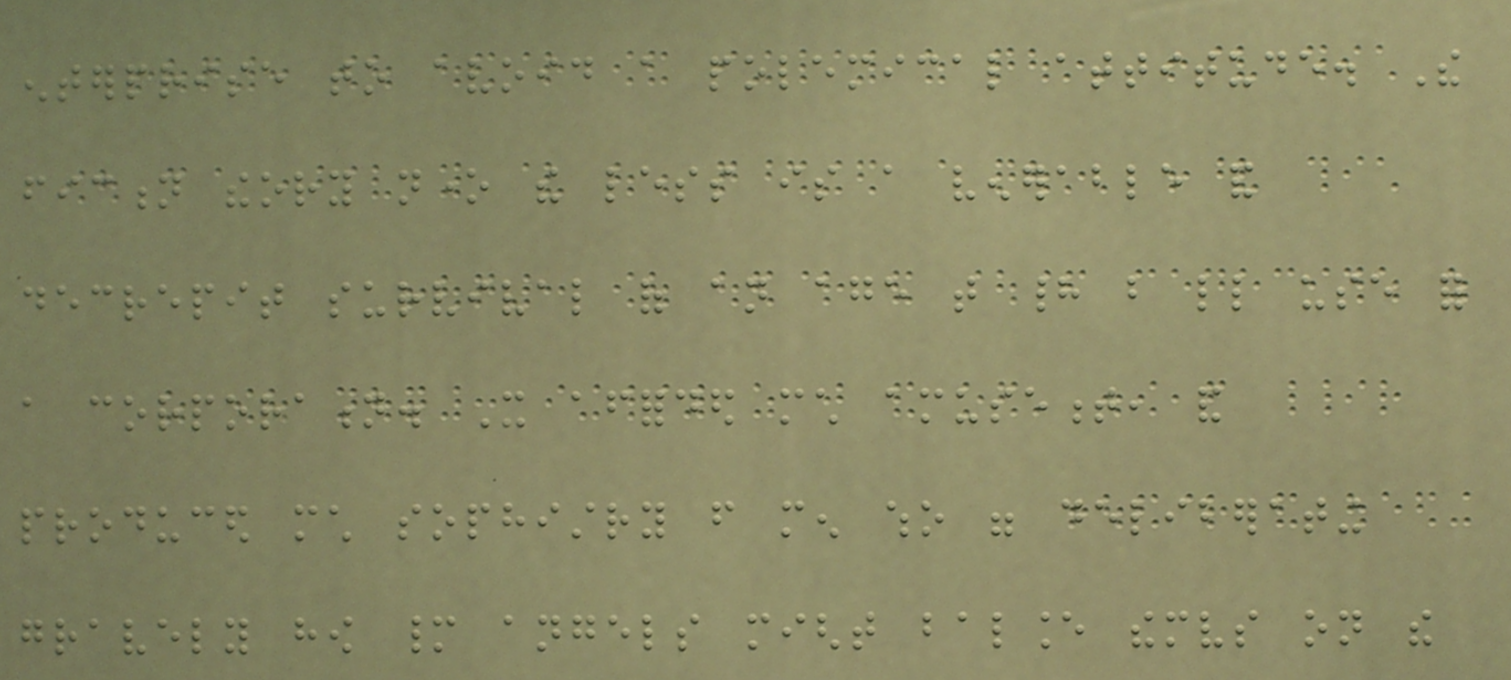enterprise to avoid a polemical attitude. The
fiction theory none the less is a venerable and
decrepit survival of an age that had but little use for
a corporation. It afforded much amusement, and
produced much sophistry from men who were deliberating
gravely how many angels might balance themselves on the
